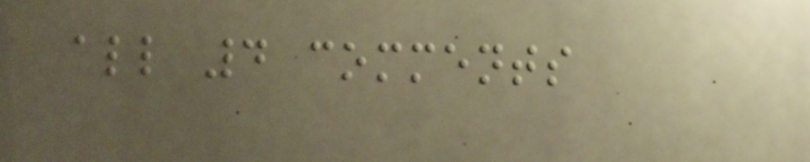all 4 comments
